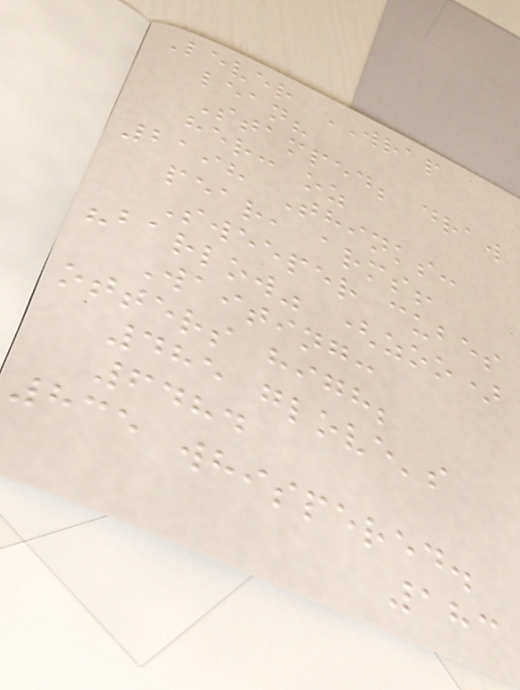Lever WRAP
lean?
Stamped; draw
her: oz
2198 Thinks:
pear, arms!
Sweeper cubes
"barlow" (zoo)
Waiting:
otters high;
485 glove's
6484
835 whispered.
183
